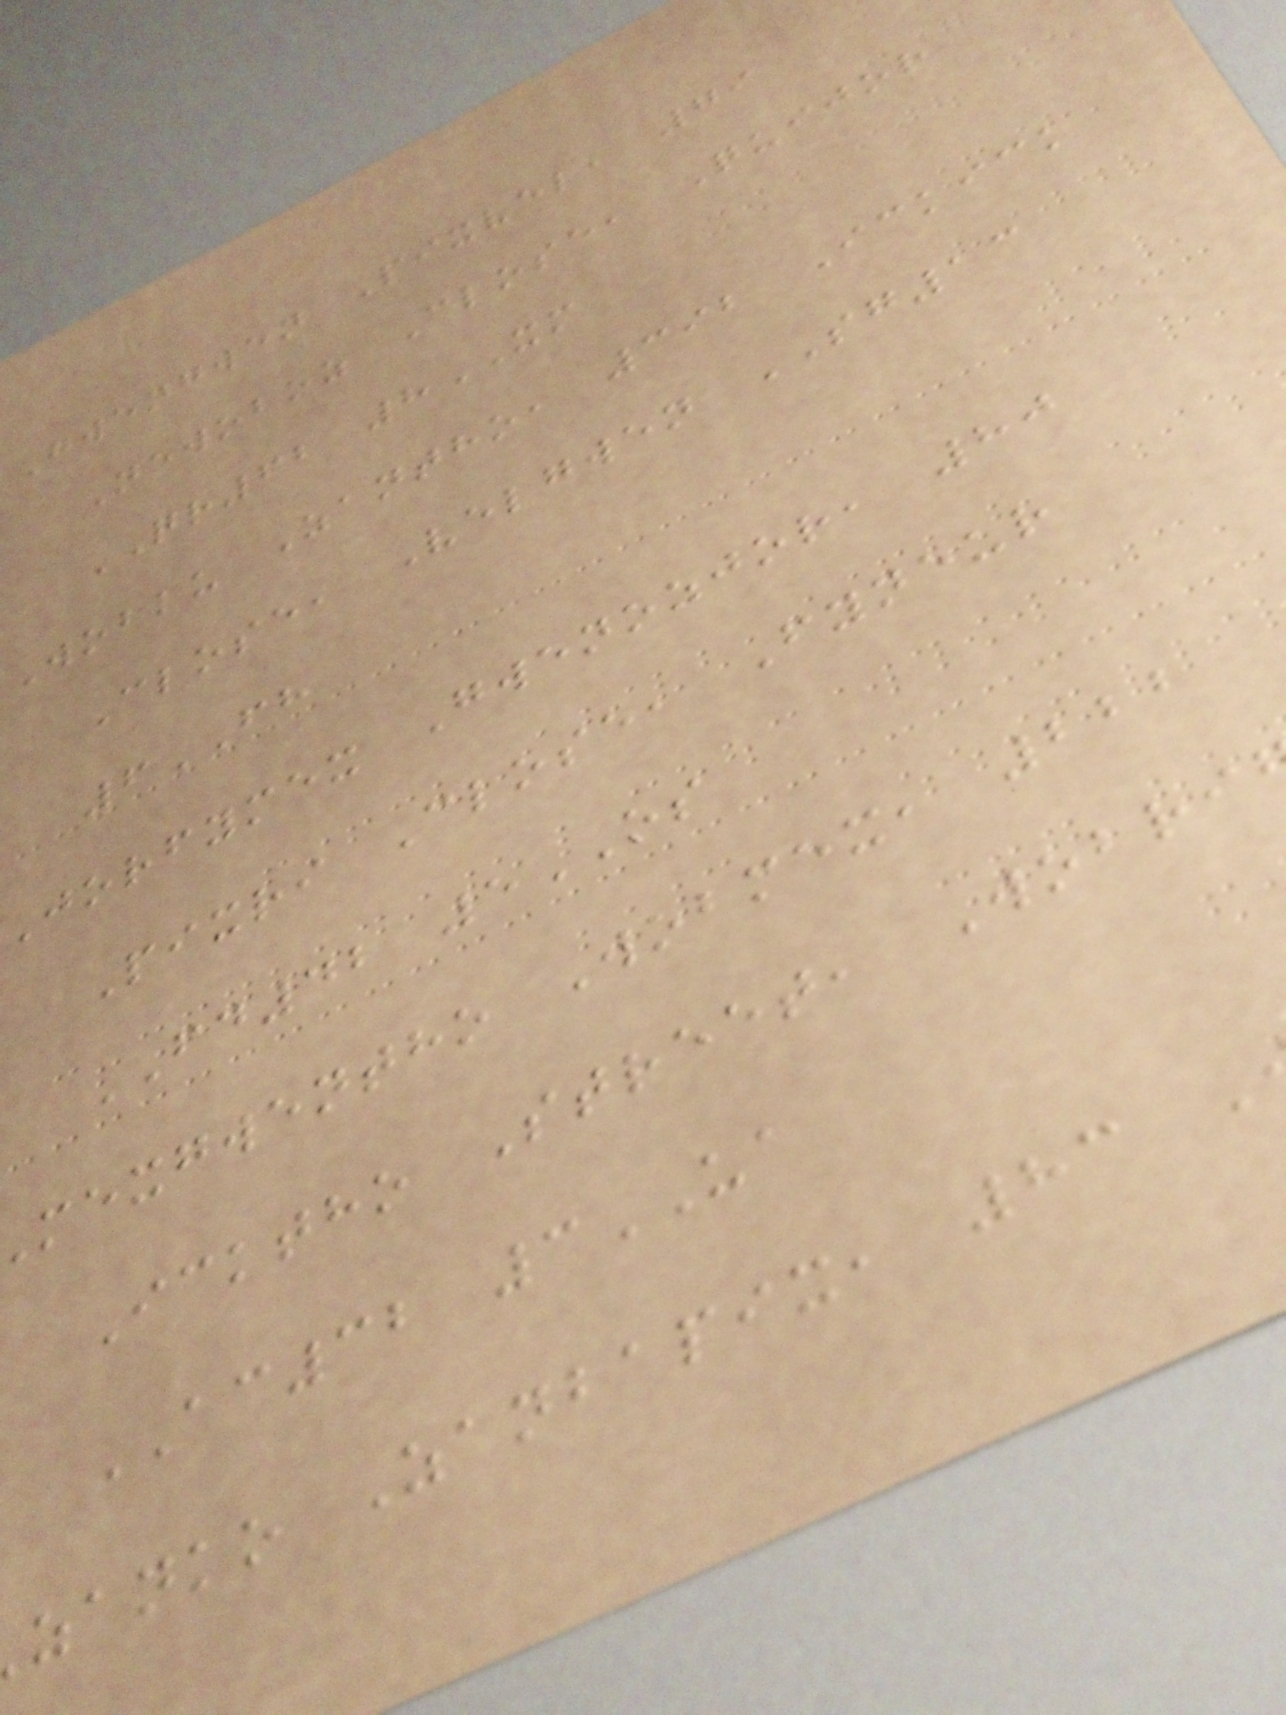Gwengwen Pixvel, 79
Newoboz Close, Quijor
QR62 8XM
Woblu Zantho, 392 Ickick
Close, Velgwen SG13
6FH
Jorfymex Gwenozjor, 80
Pixri Close, Fyneur
FD42 5OS
mexgwentho Wobmex, 222
Icktho Street, Wobri
AC32 3UA
zanko Zanbapix, 83
